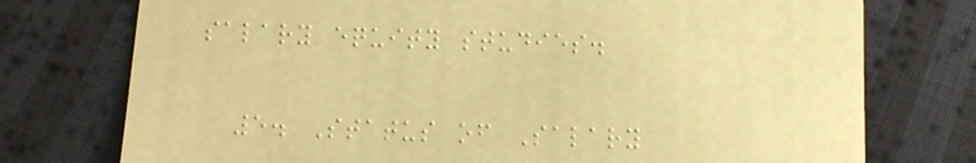salary equity studies.
5. Status of Salary
